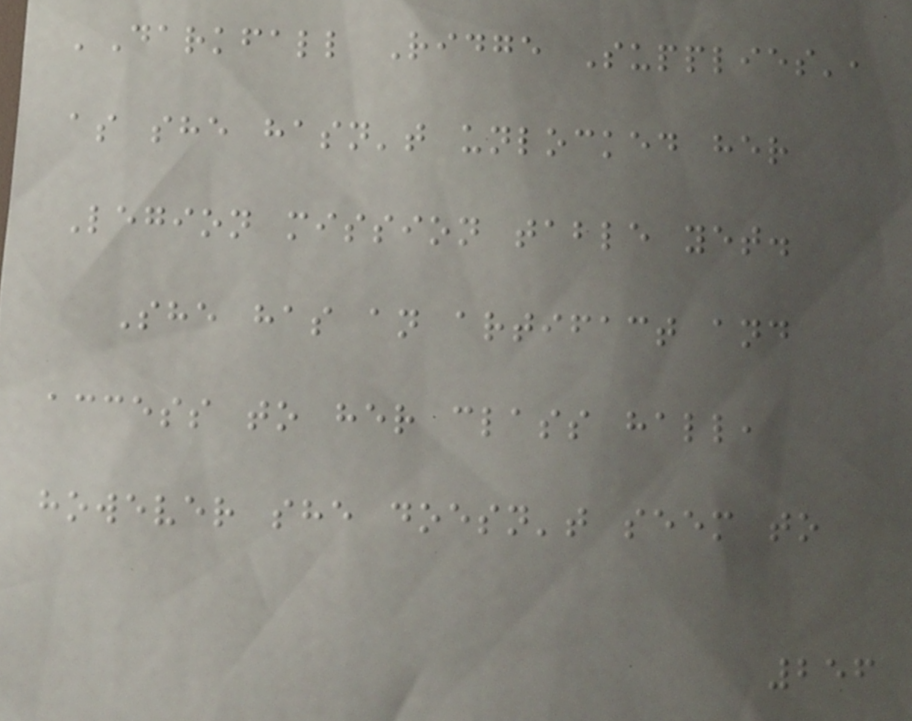'Darkfall Ridge Supplies',
as she hasn't unlocked her
Legion mission table yet.
She has an artifact and
access to her class hall,
however she doesn't seem to
256
